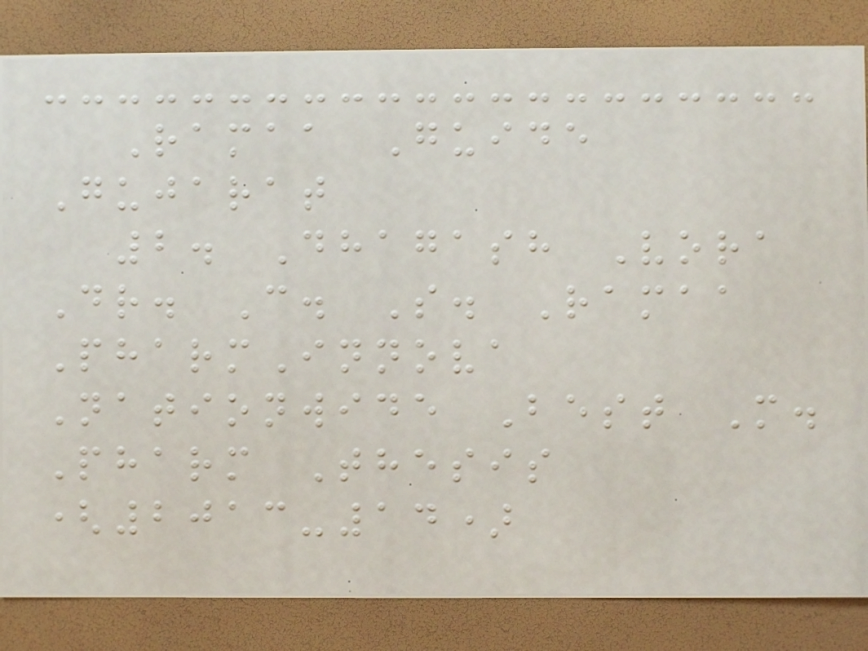Ramaa Guide
Gujarat
2. Dhagash Vora
Dr. C. S. Ramaa
PharmInnova
Nationwide Best M.
Pharm Thesis
(2013-14)
